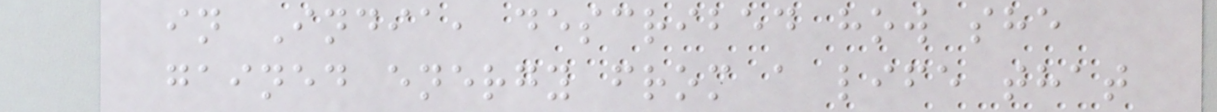in India, described how she
gained energy from a life that
